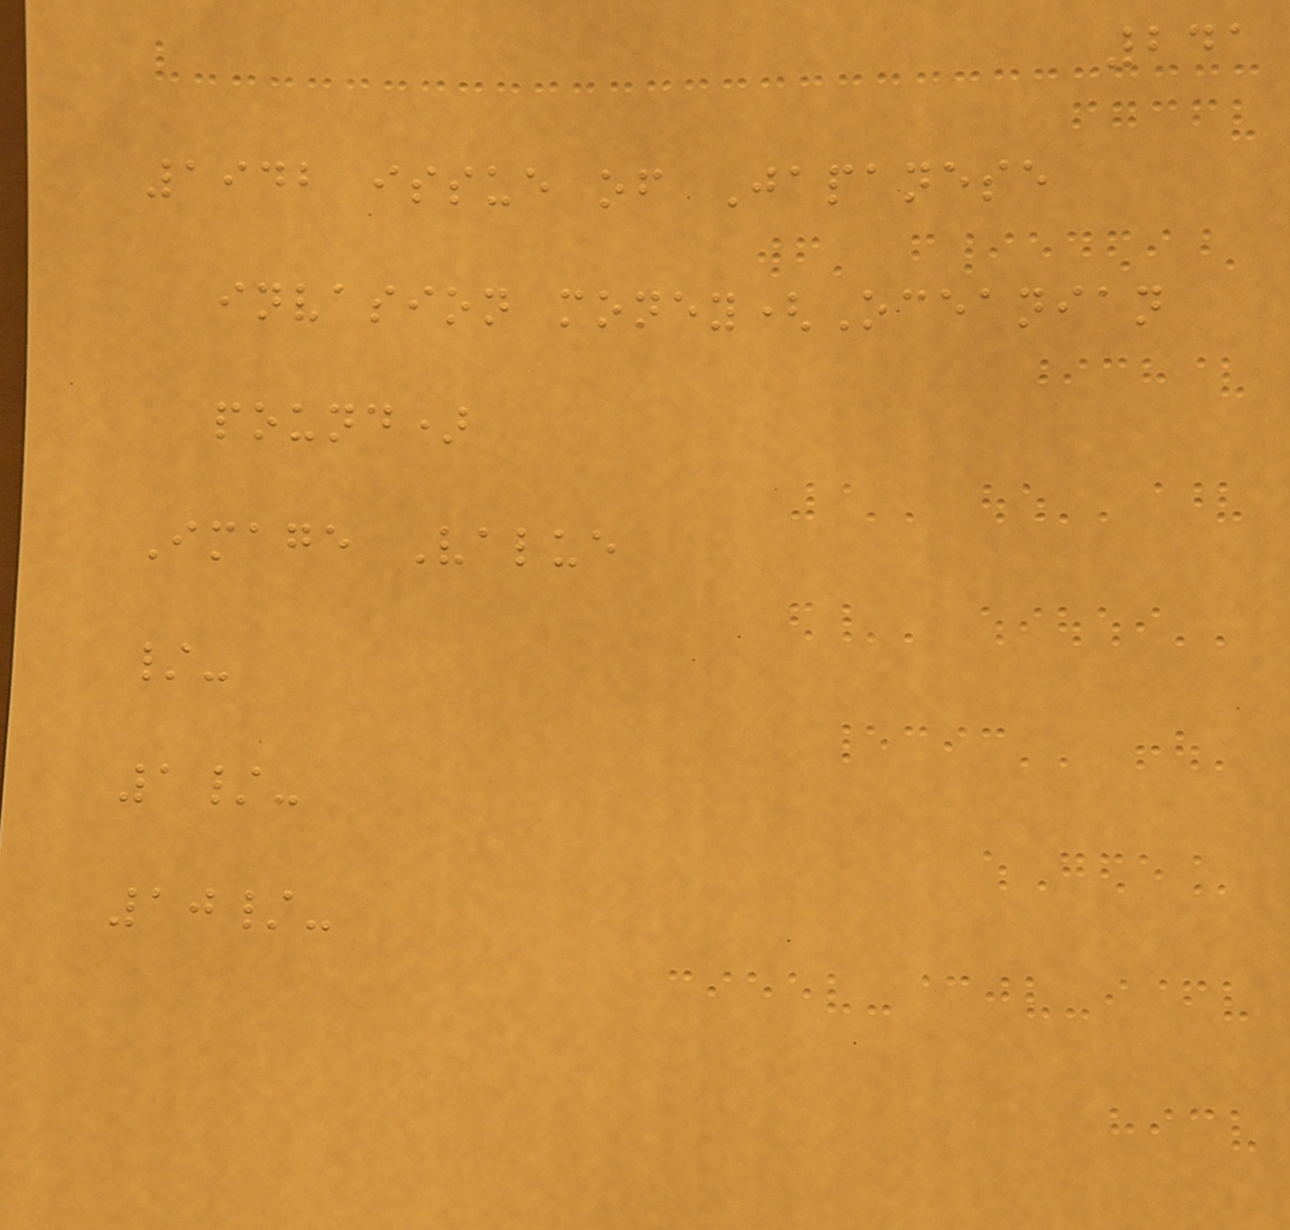241
1942 issue of Japanese
invasion money(Oceanian
pound)
Image Value
/-
1/-
10/-
